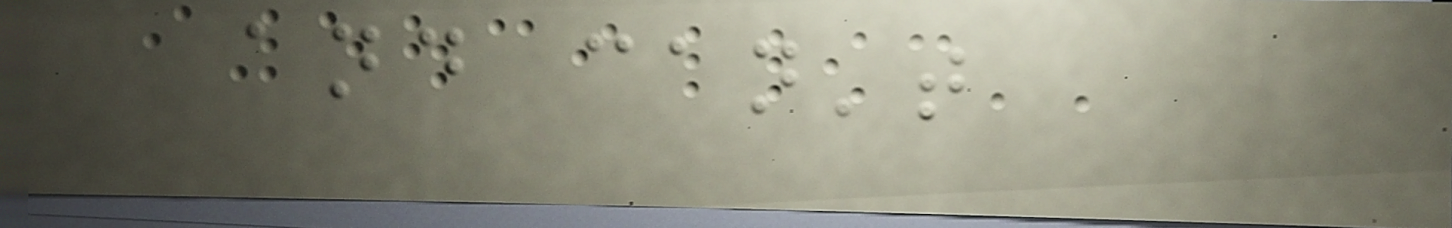and can't
